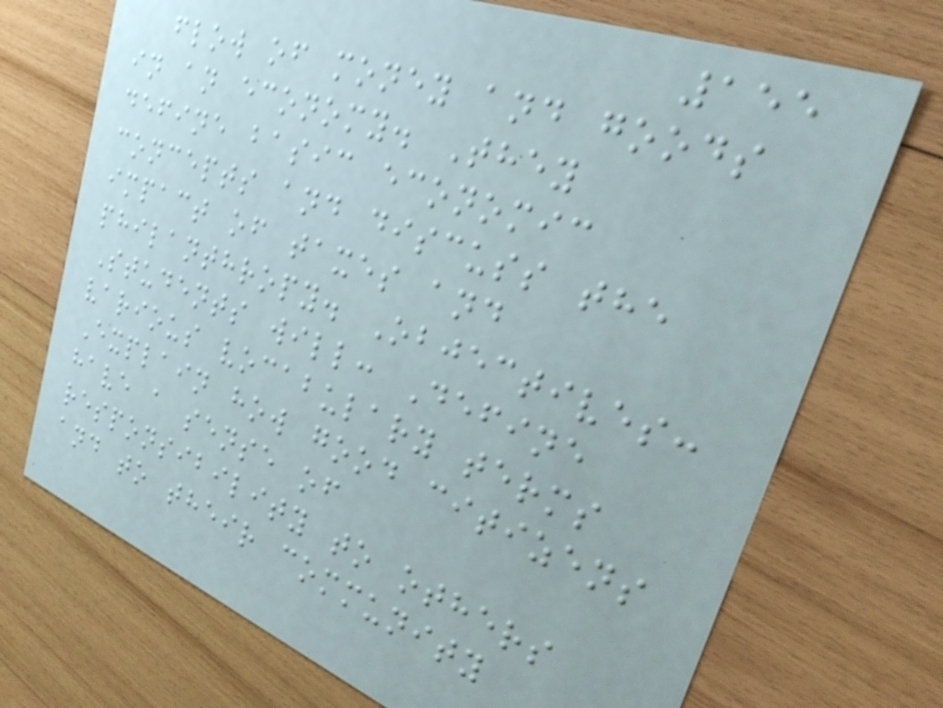155
flow of money and goods
in an economy. They
define basic economic
concepts and discuss the
impact of taxes and
philanthropy. Objectives:
Students will: Define
various vocabulary terms
Explain how good citizens
have a sense of
responsibility to others
and to their community
